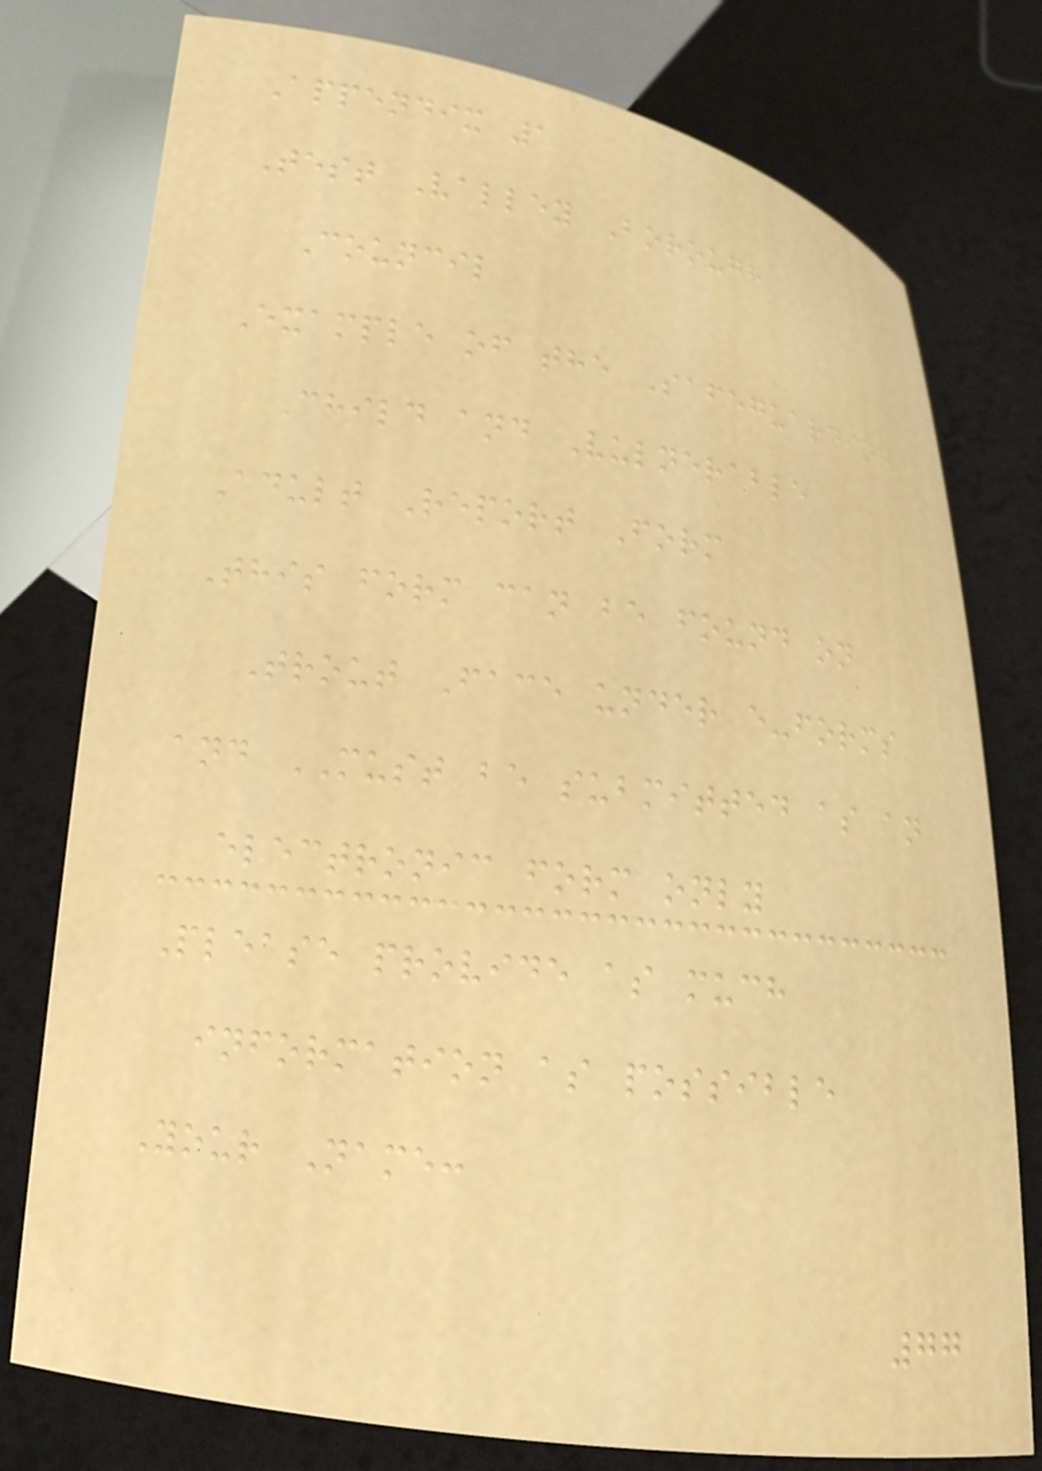Appendix 1
Test Valley Borough
Council
Example of the Safeguarding
Child and Vulnerable
Adult Report Form
This form can be found on
Trout Face under e-forms
and MUST be submitted as an
electronic form only
Please provide as much
information as possible
Your Name:
77
